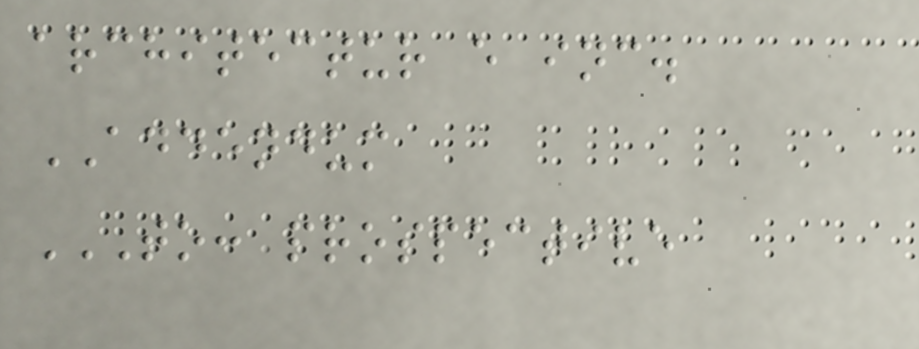architectur e inc.
ADDENDUM
TO: PROSPECTIVE
